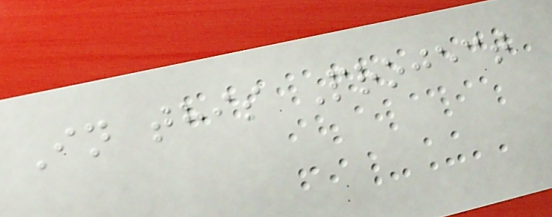In this Project
